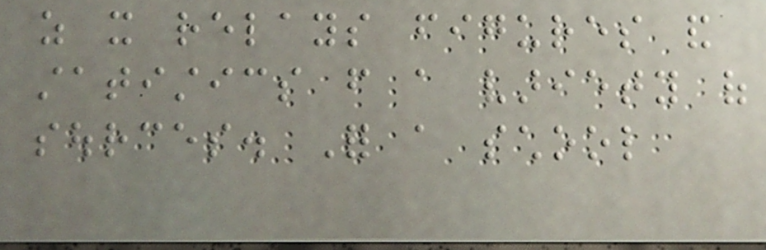as it relays figures and
statistics from a variety of
sources. For a school
